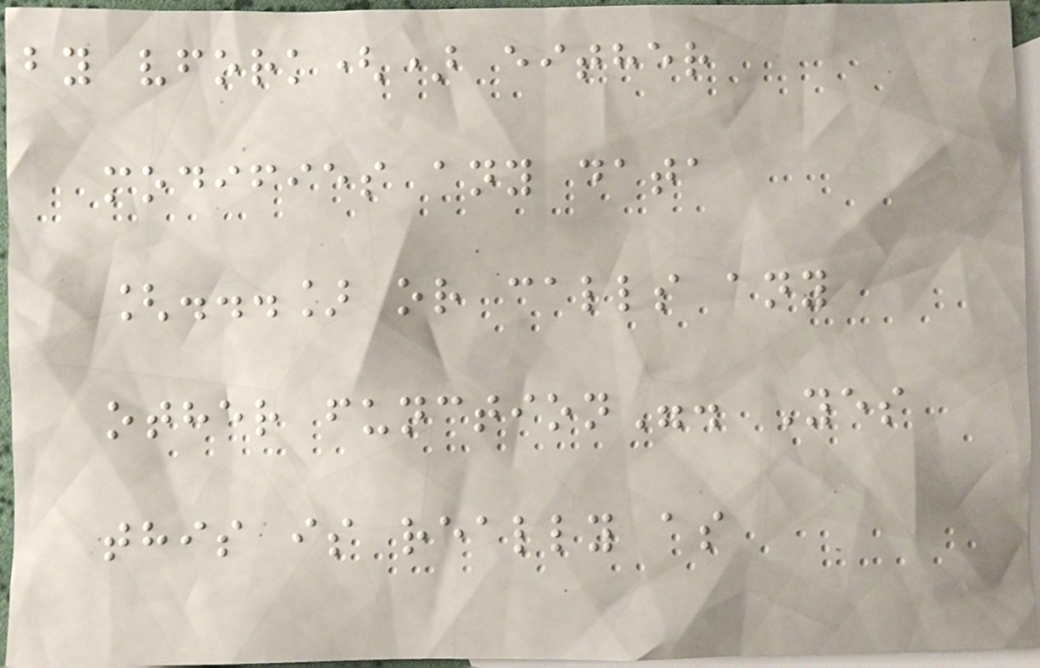by vfork() either
modifies any data
[...] or calls any
other function". Yes
this is really as
